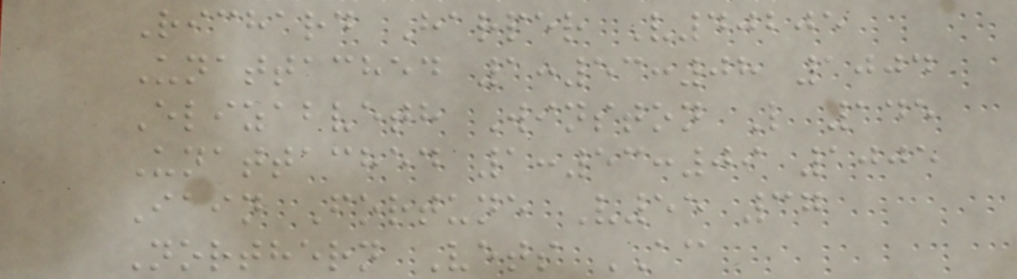Richard Harper V40205
Unattached 1:53:08 1004
Elizabveth Winston L 145
Unattached 1:53:09 1005
Iain Fortune V55 37
Northern Vets AC
